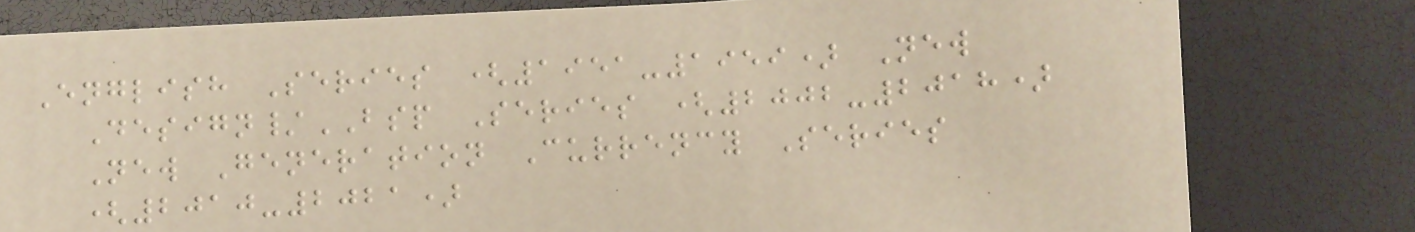English Series (1951-1959) New
Design/BSP Series (2002-2018)
New Generation Currency Series
(2010-2021)
